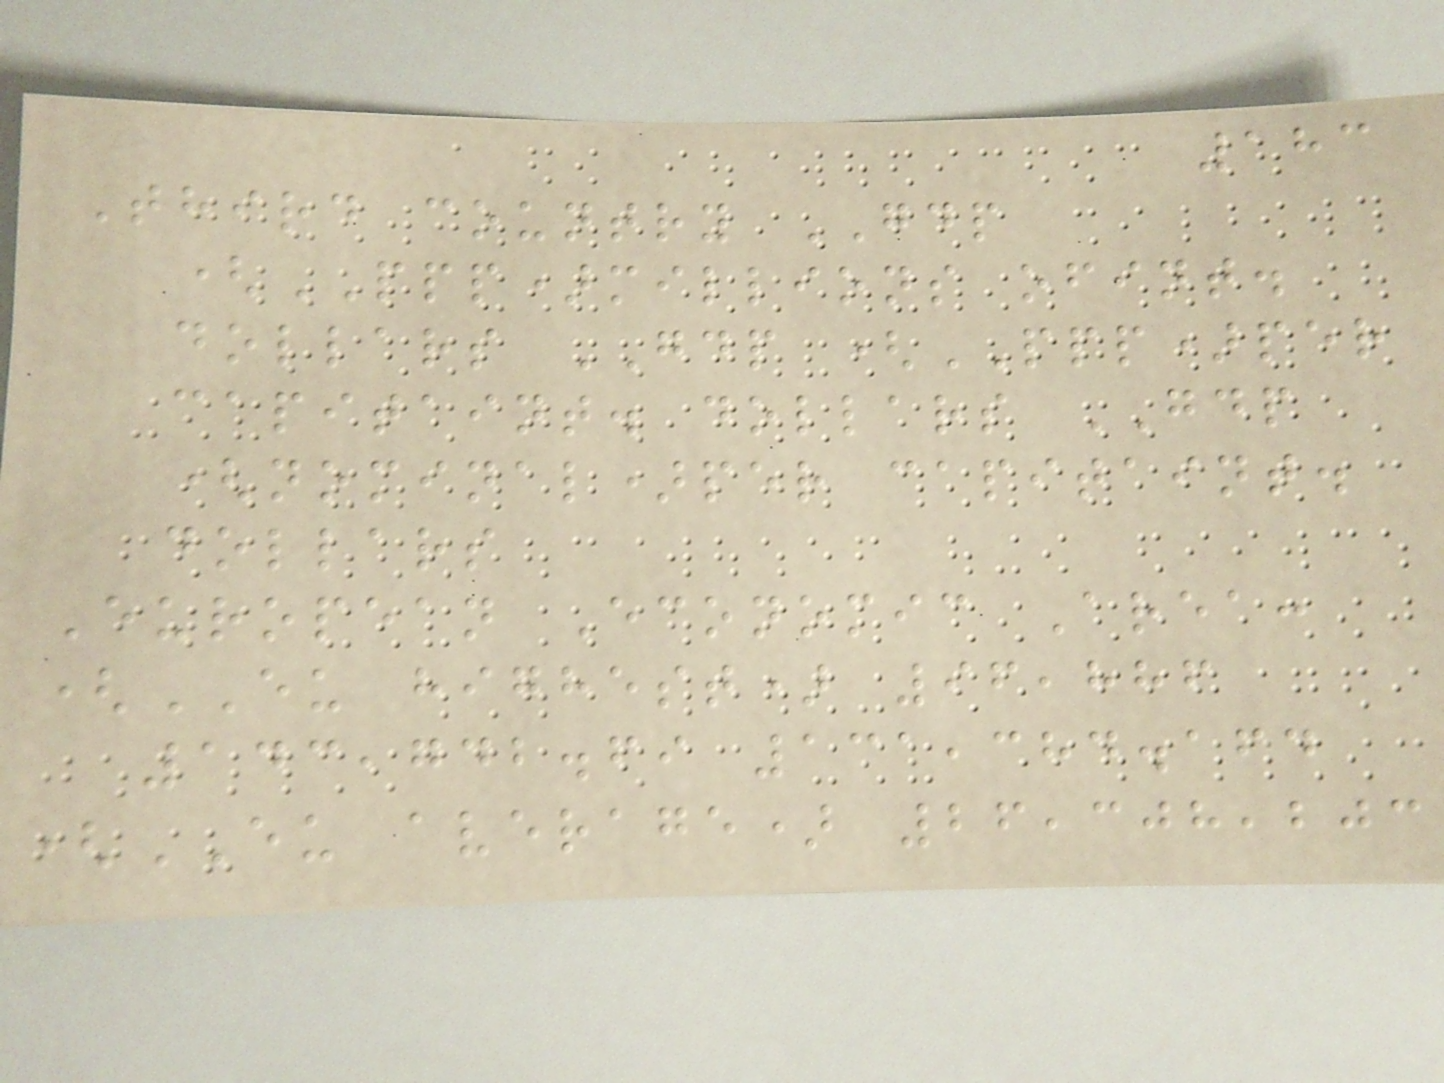183
Third country GDP
(PPP)millions ofint.
dollars GDP (PPP)per
capitaint. dollars GDP
(nominal)per capitaint.
dollars
European Economic Area:
(EU highest) 96,886
143,742.69 131,384.164
(EU average) 26,308,203
